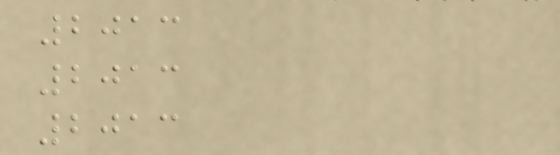2013
2013
2013
